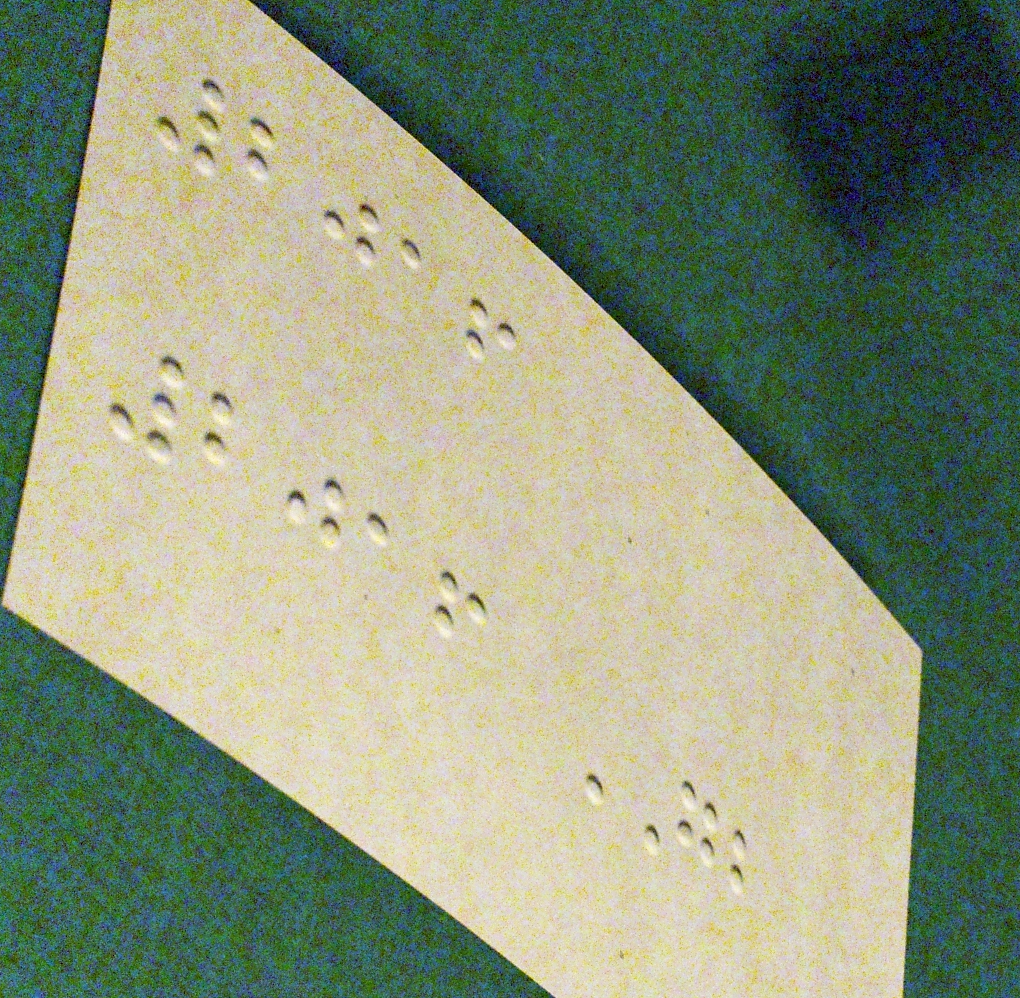2016
2016 GB
